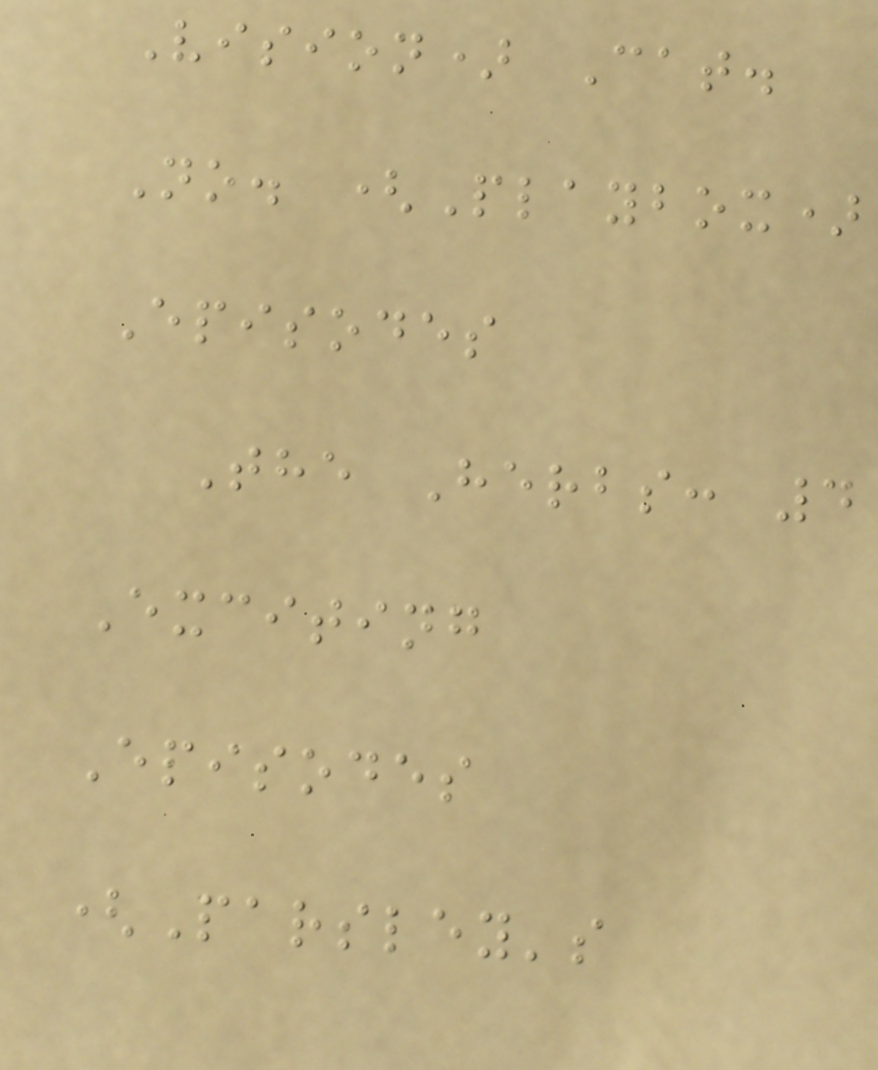Vision) Cat.
No. (Playbox)
Episodes
The Herbs: 4
Exciting
Episodes
(Parsley's
